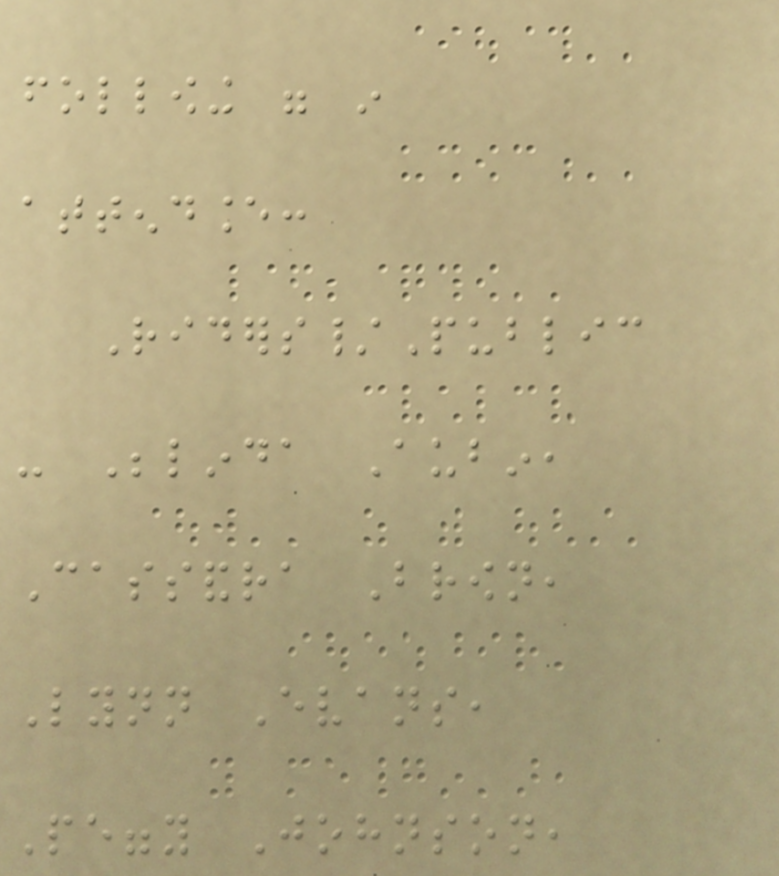following were in
attendance:
Riders/Public
- Belinda Aubin,
Cassandra Brown,
Lynn Evans,
Peggy Johnson,
